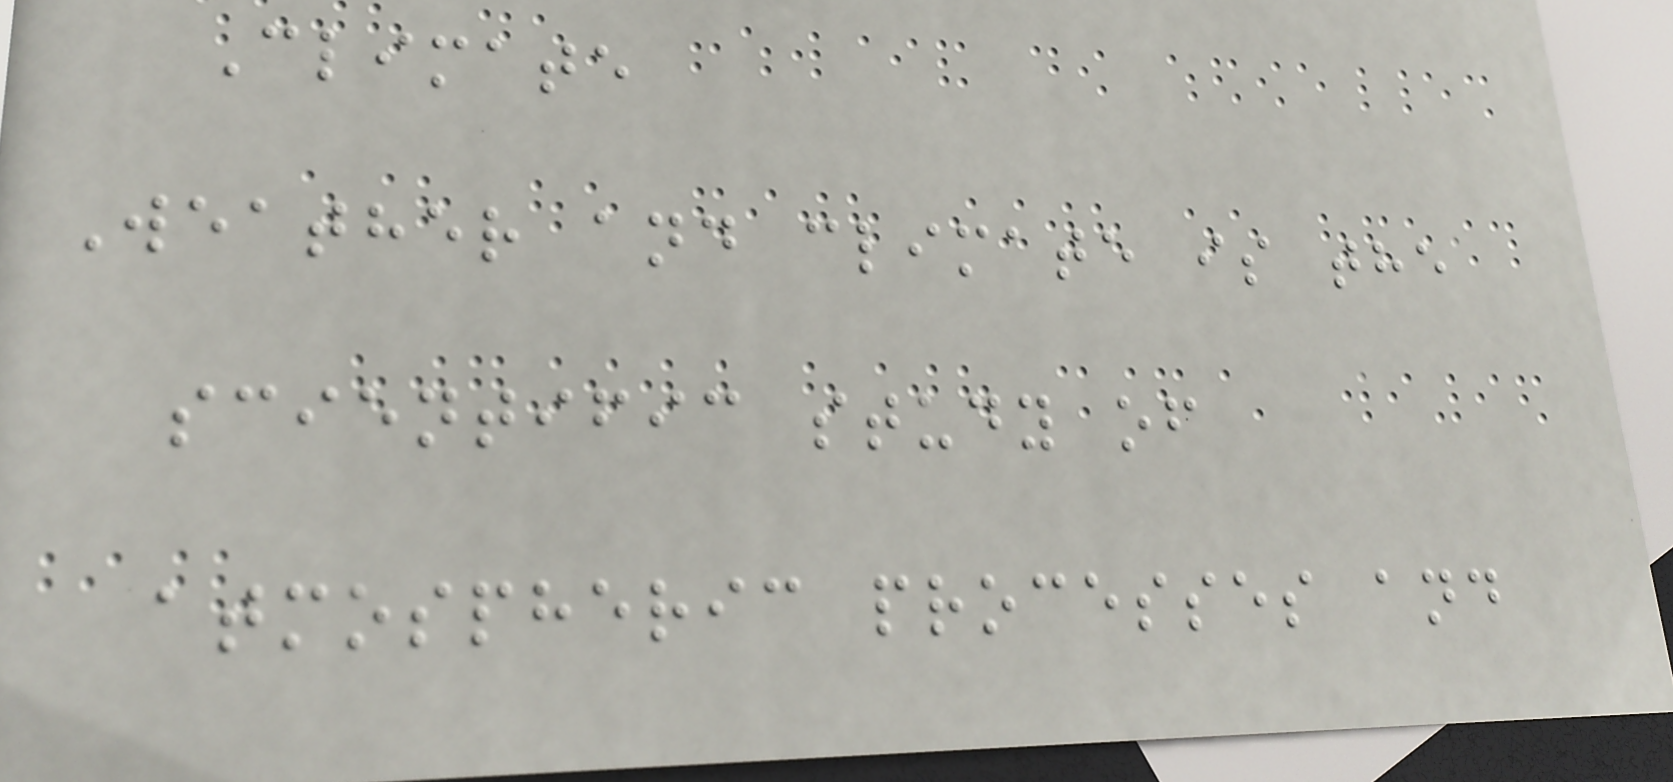Climate
Weather and climate is the
scientific study of
atmospheric processes and
